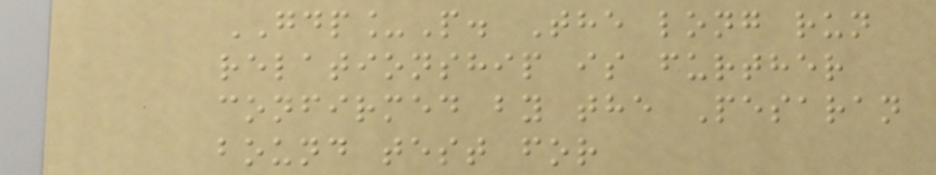GDP_P. The long run
relationship is further
confirmed by the Pesaran
bound test for
